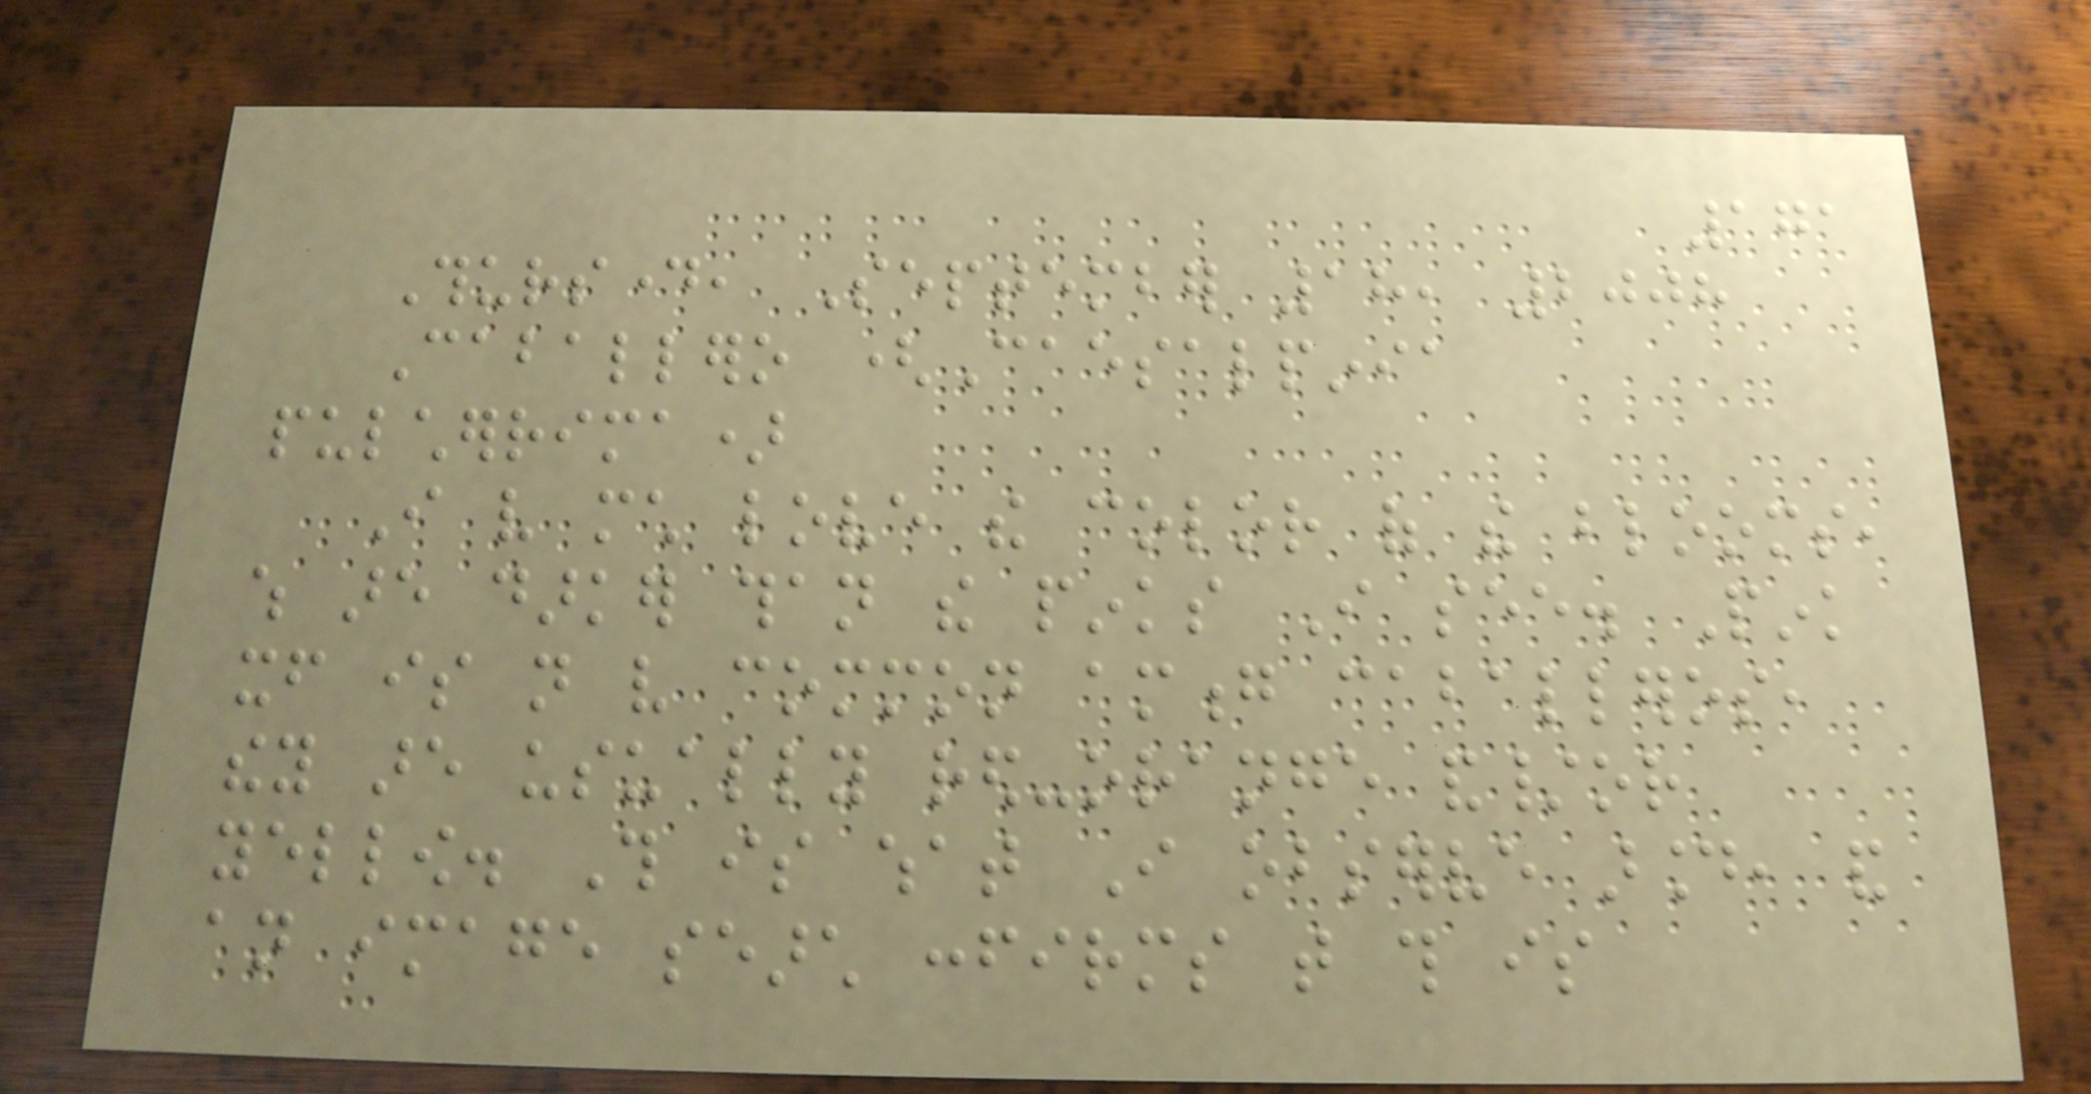171
Thursday, September 18, 2008
Caballero (Caesalpinia
pulcherrima)
I very much love the color of the blooms,
which are darker than the pinks I see. Pink
itself is not very common among caballeros,
they are usually red-orange and/or
yellow. This is what I observe around, and
an image search confirms that this is
